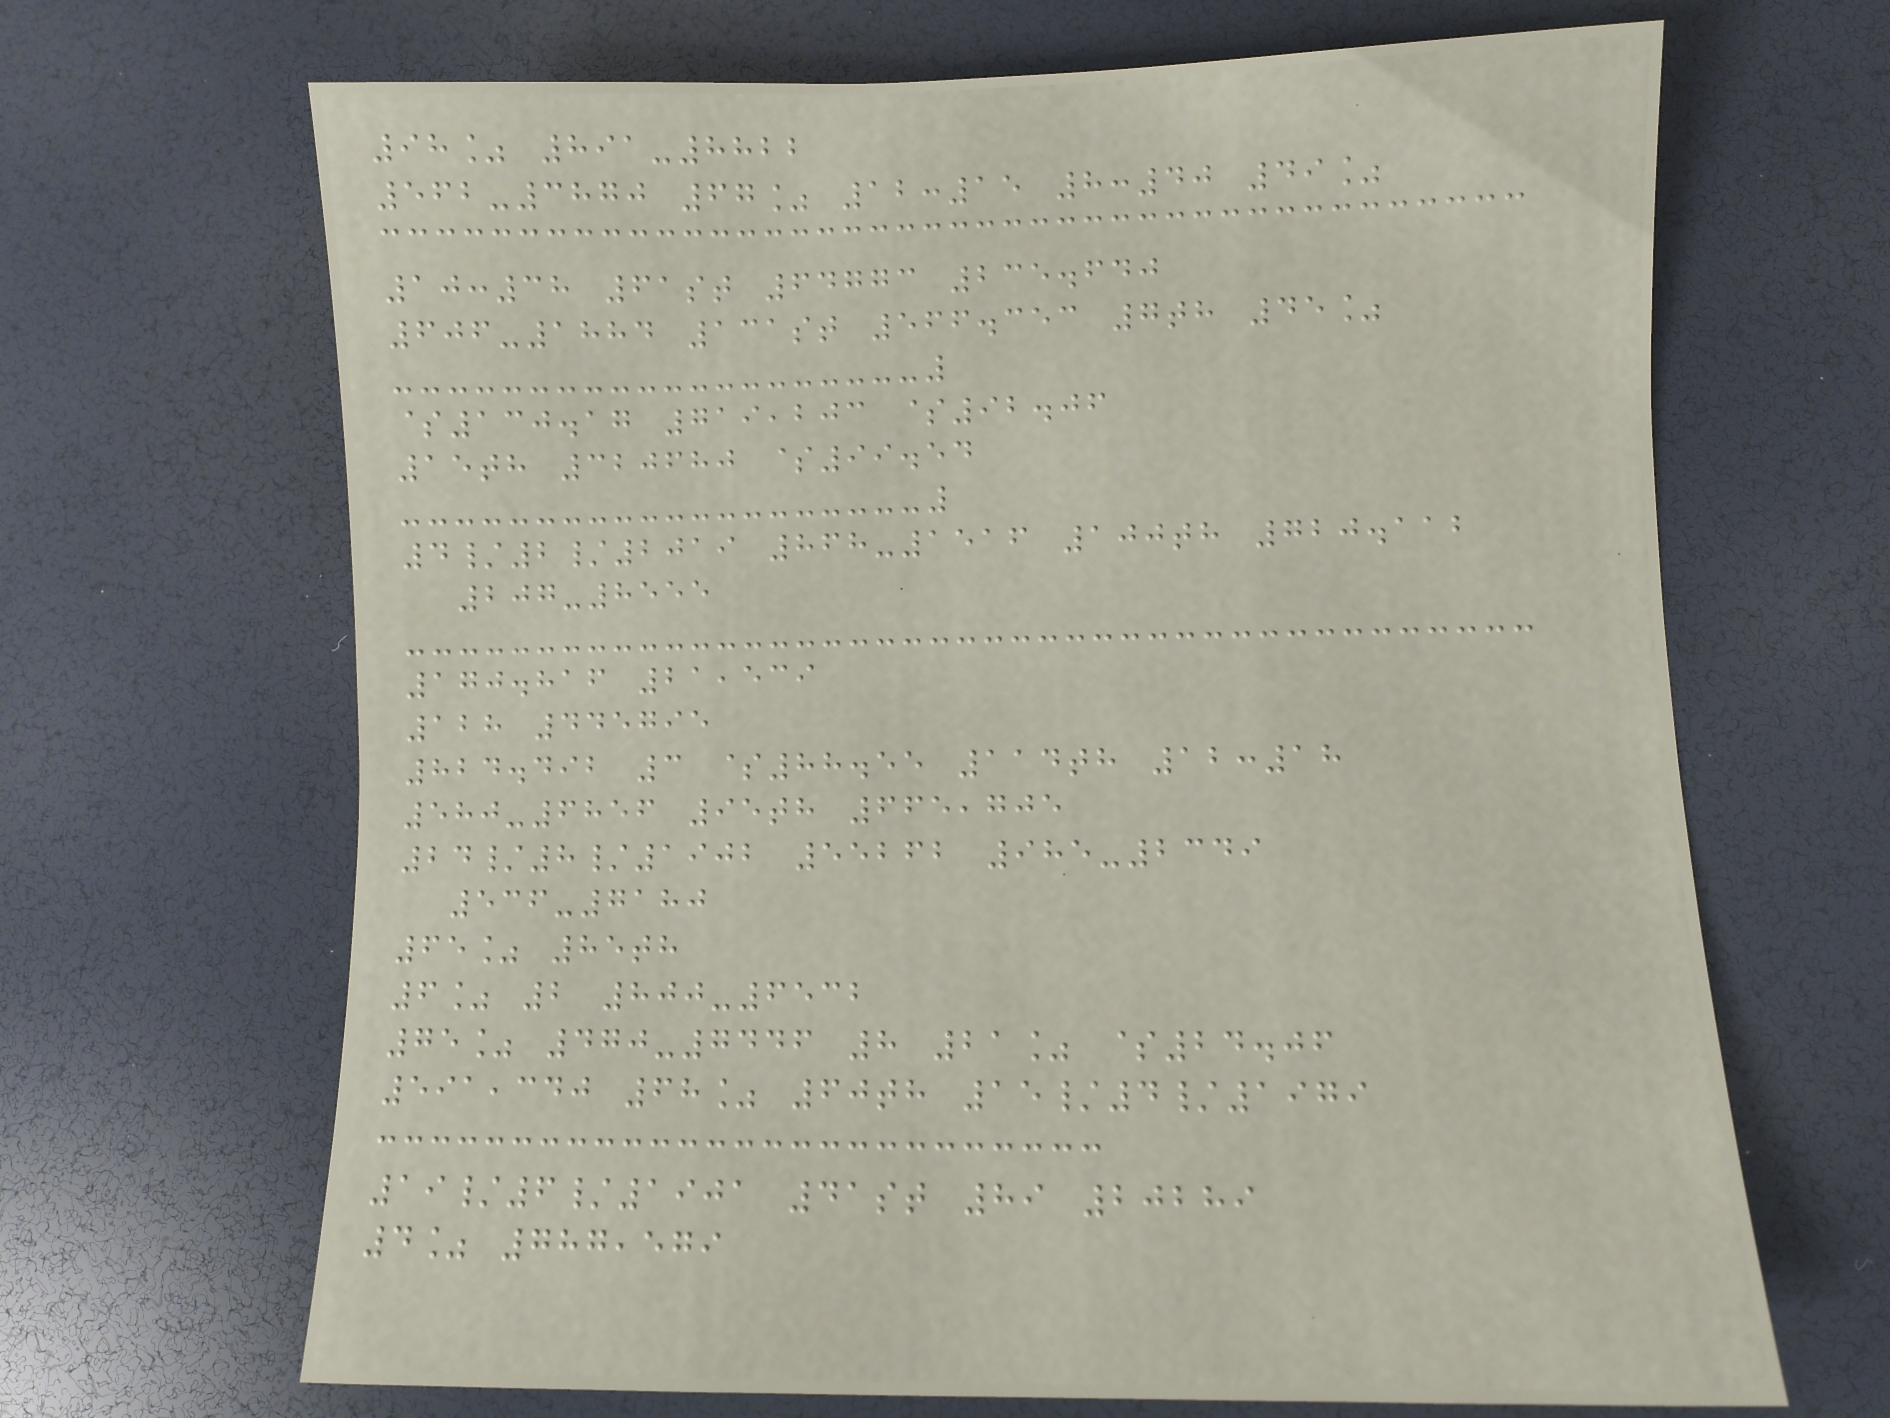98% 891-8822
562-3870 67% 12:15 8:40 49%
10:38 61st 64773 235.640
606-1884 131st 566.353 7th 45%
$130.17 719,203 $92.06
15th 320680 $99.54
4/2/2019 868-1516 100th 720.112
207-8555
170.816 21,539
128 445795
824.492 3 $88.55 114th 12:18
580-6856 95th 665,705
24/8/1902 55262 985-2349
536-7180
65% 85th
6% 2 800-6532
75% 470-7446 8 21% $24.06
591,340 68% 60th 15/4/1979
19/6/1901 41st 89 20289
4% 787,579
